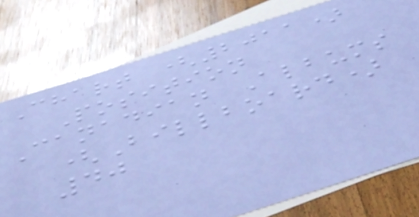Chart (2011)
Position
Canadian Albums
(Billboard)
40
